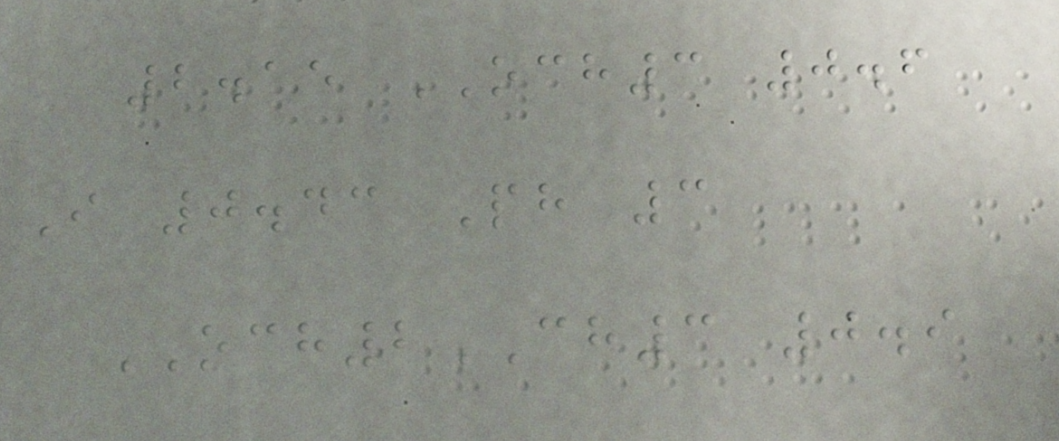2.15 OCH3 0.6
I 0.43 Ph 3
OCH2CH3 0.9
